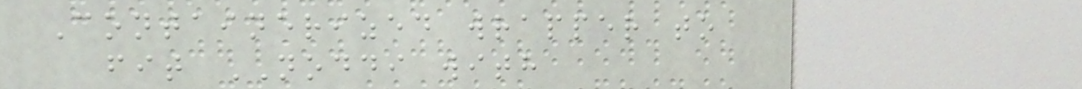Containerized wrapper to
fit NODDI with
